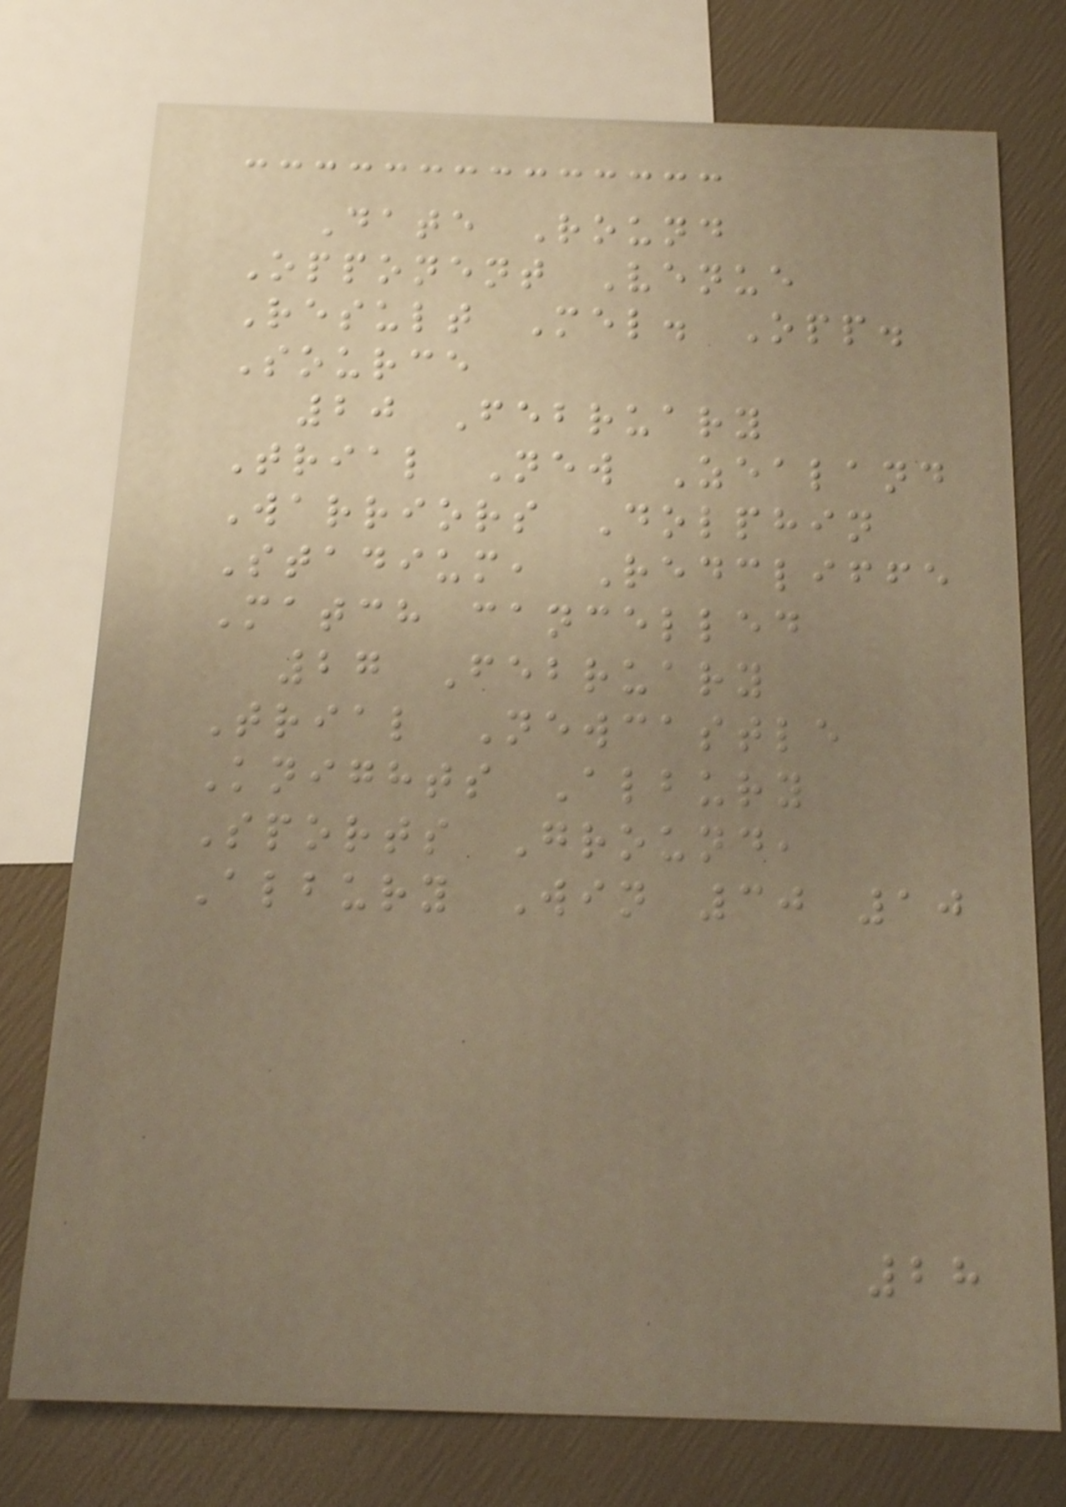Date Round
Opponent Venue
Result Mel. Opp.
Source
20 February
Trial New Zealand
Warriors Dolphin
Stadium, Redcliffe
Match cancelled
27 February
Trial Newcastle
Knights Albury
Sports Ground,
Albury Win 30 10
28
